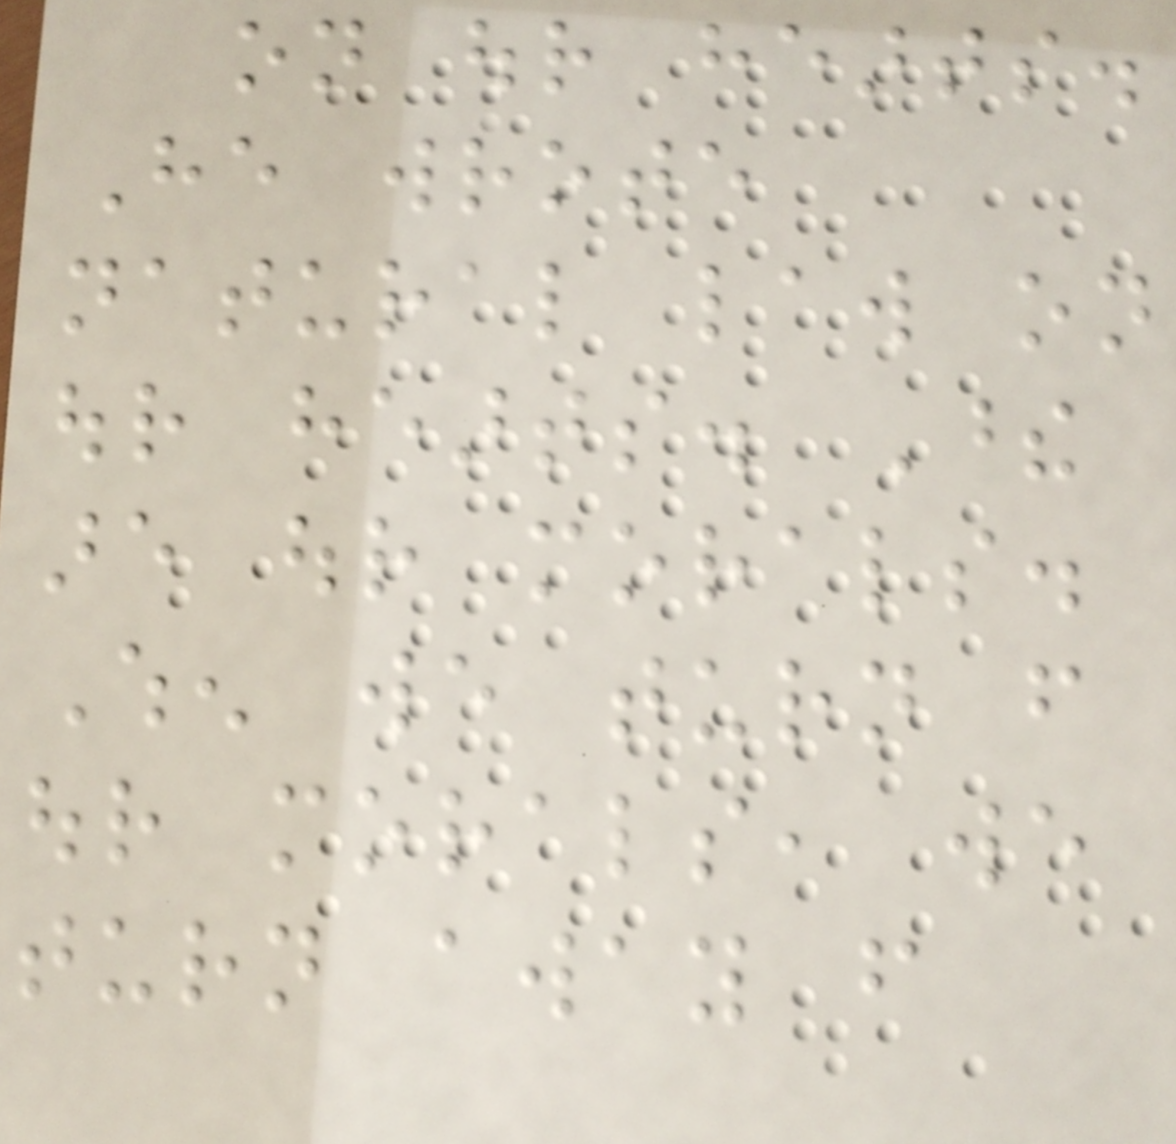on our hearts.
He wrote
natural law on
our hearts. These
are our morals.
When we turn from
our morals, we
turn away from
